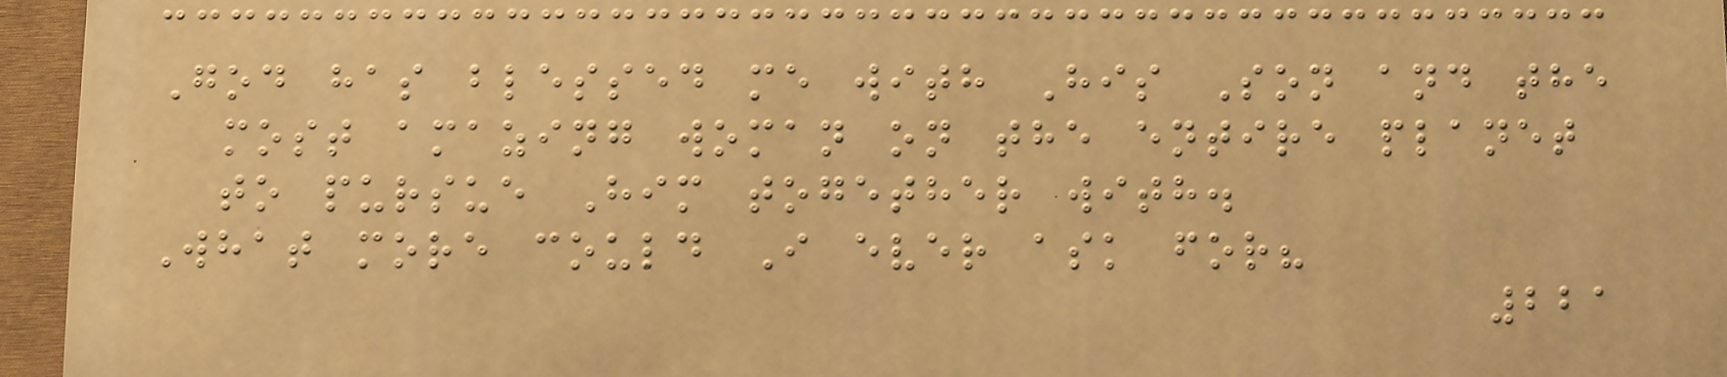God has blessed me with His Son and the
most amazing woman on the entire planet
to pursue Him together with.
What more could I ever ask for?
221
